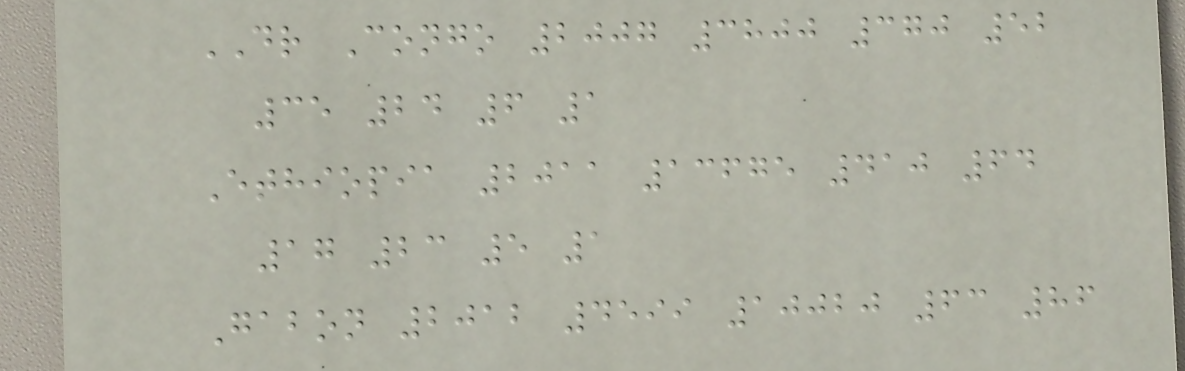DR Congo 2007 3800 370 52
35 24 6 1
Ethiopia 2011 13675 410 64
17 23 5 1
Gabon 2012 4599 10020 63 86
